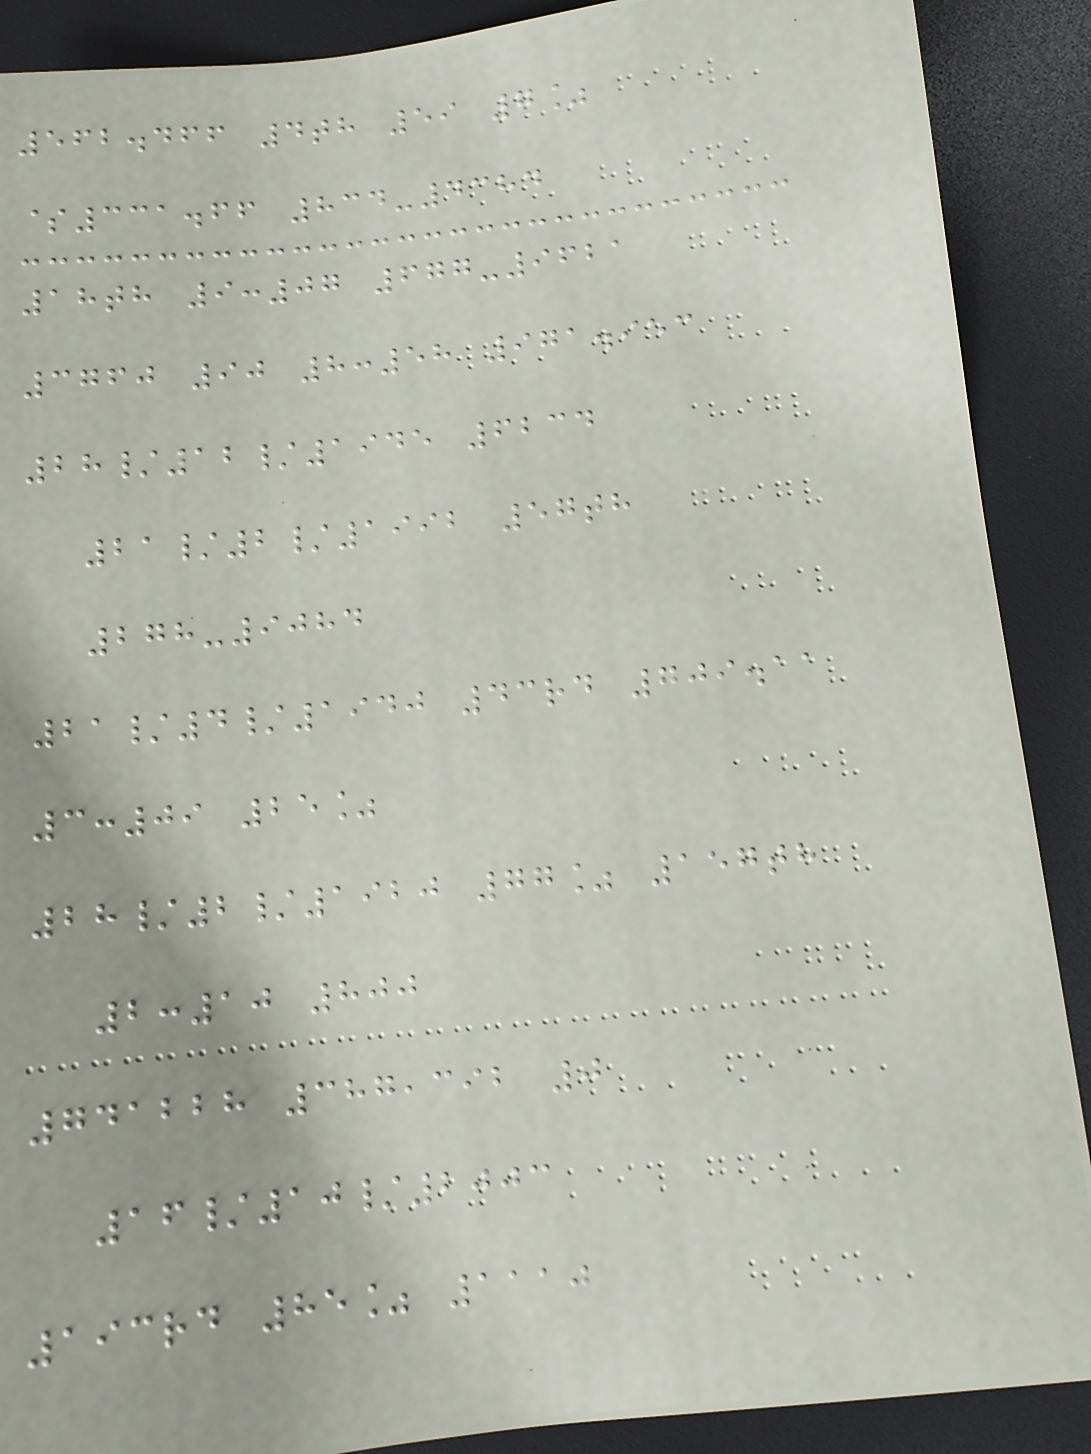562.466 4th 59 7%
$331.66 834-4384
18th 9:07 677-9621
3760 90 8:58 971.953
28/12/1945 6234
21/2/1992 57th
278-9084
21/4/1940 43rd 709.11
3:09 25%
28/2/1920 77% 157th
2:10 800
741228 387,392 0
16/10/2003
193rd 85% 1110
